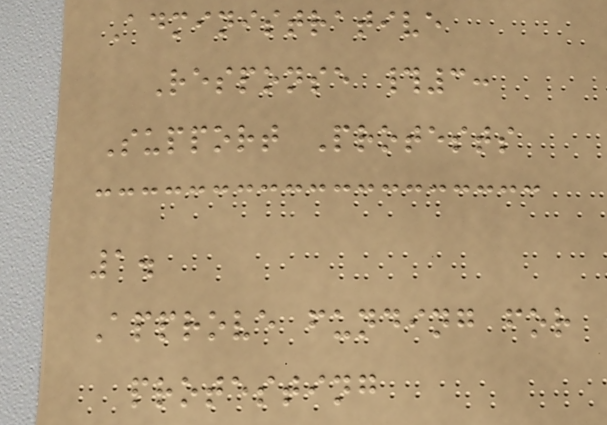Administrative
Response #3:
Support Protests
1.
Approve funding for
protesting
